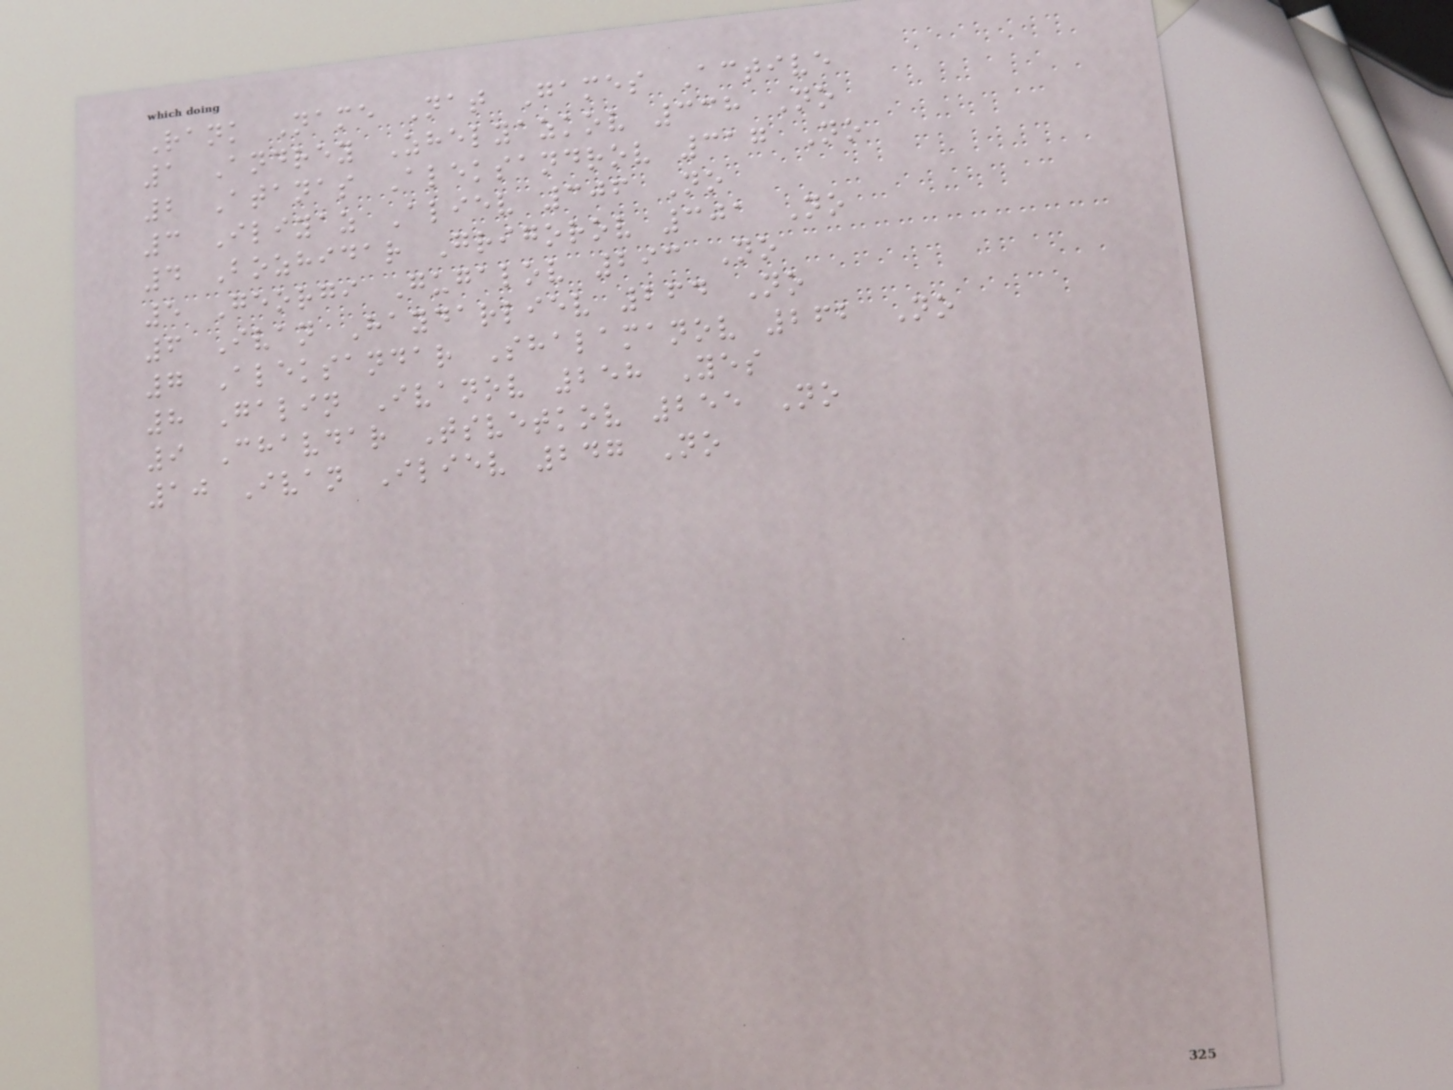Rank Name Nat Games Active
1 Andrey Zhelyazkov 338 No
2 Atanas Aleksandrov 317 No
3 Iliyaz Aliev 306 No
4 Bozhidar Grigorov 301 No
5 Georgi Gugalov 293 No
6 Ivan Haydarliev 264 No
7 Aleksandar Shalamanov 262 No
8 Galin Ivanov 258 Yes
9 Chavdar Tsvetkov 255 No
10 Ivan Iliev 247 No
